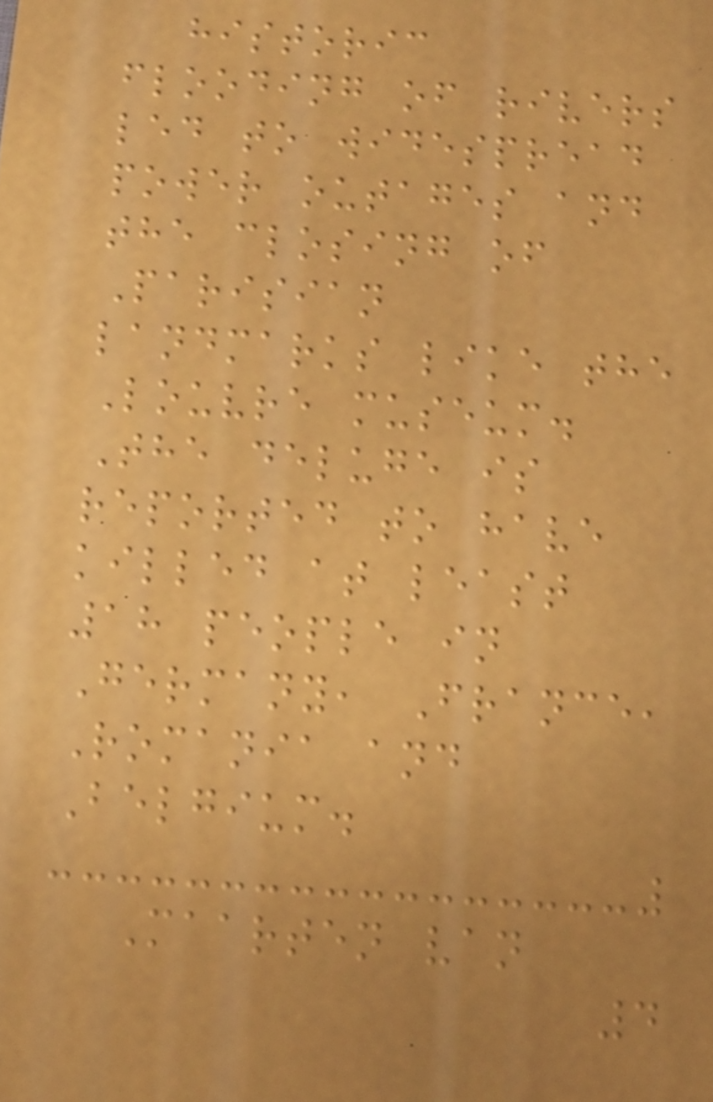historic
flooding of rivers
led to widespread
power outages and
the closing of
Parisian
landmarks like the
Louvre museum.
The deluge is
reported to have
killed at least
18 people in
Germany, France,
Romania and
Belgium.
Maarten van
4
